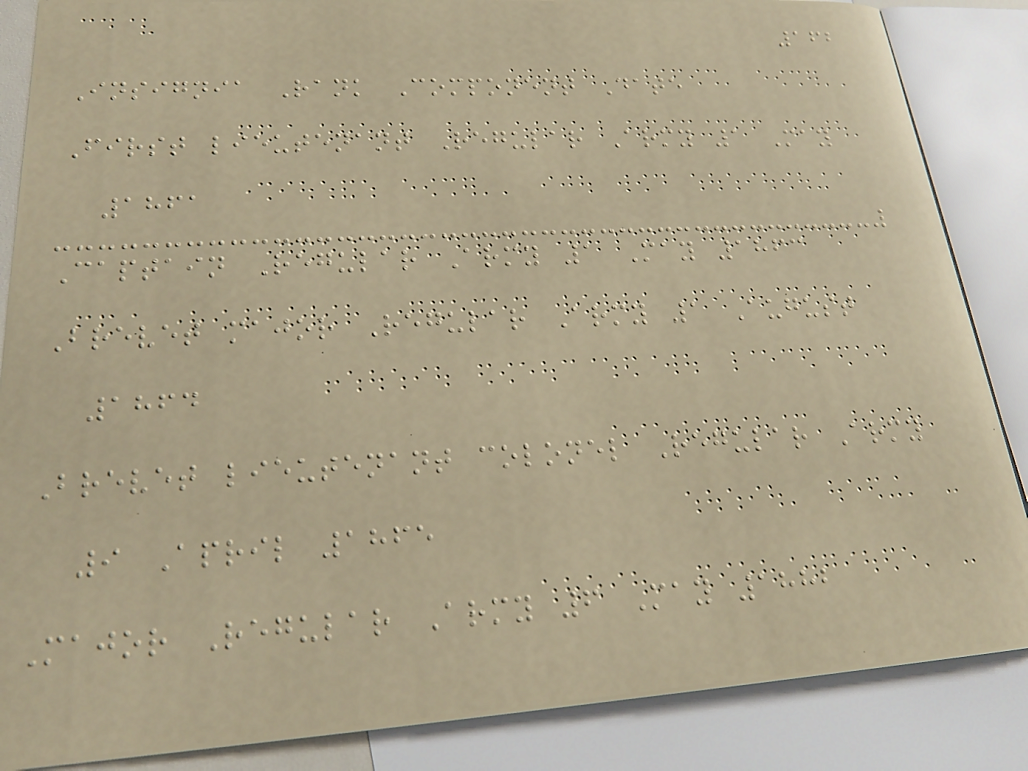162
Insignia Rank Component Date
First lieutenant Regular Army 1 May
1861
Captain Regular Army 1 May 1863
Brevet major Regular Army 1 August
1864
Brevet lieutenant colonel Regular Army
9 April 1865
Major Regular Army 6 May 1882
